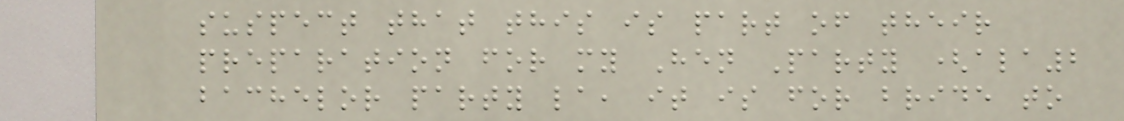suspect that this is part of their
preparation for my Hen Party (ala2
bachelor party la, it is for bride to
